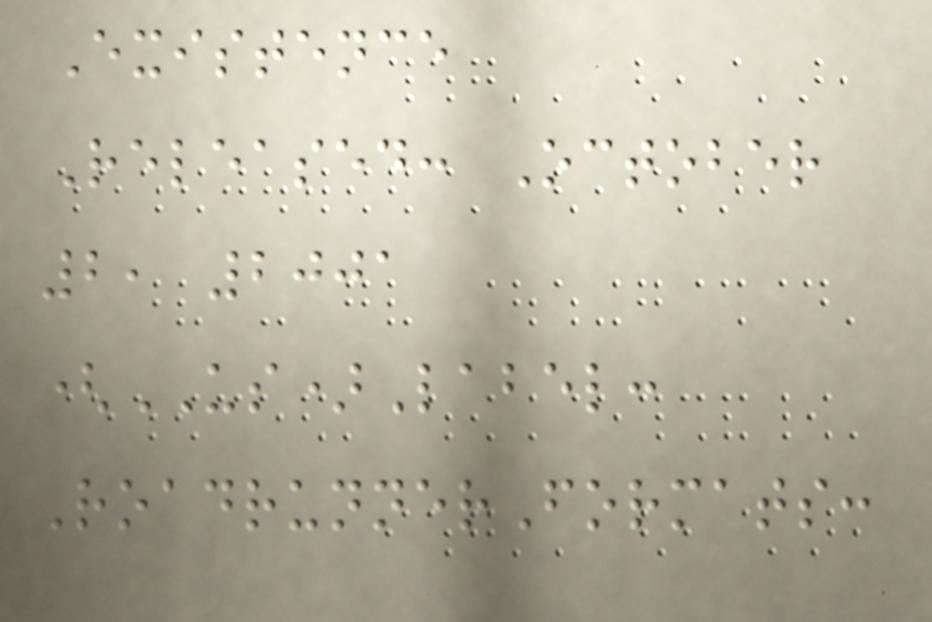Existence
Released: October
2, 2001
(US)Label:
RoadrunnerFormats:
